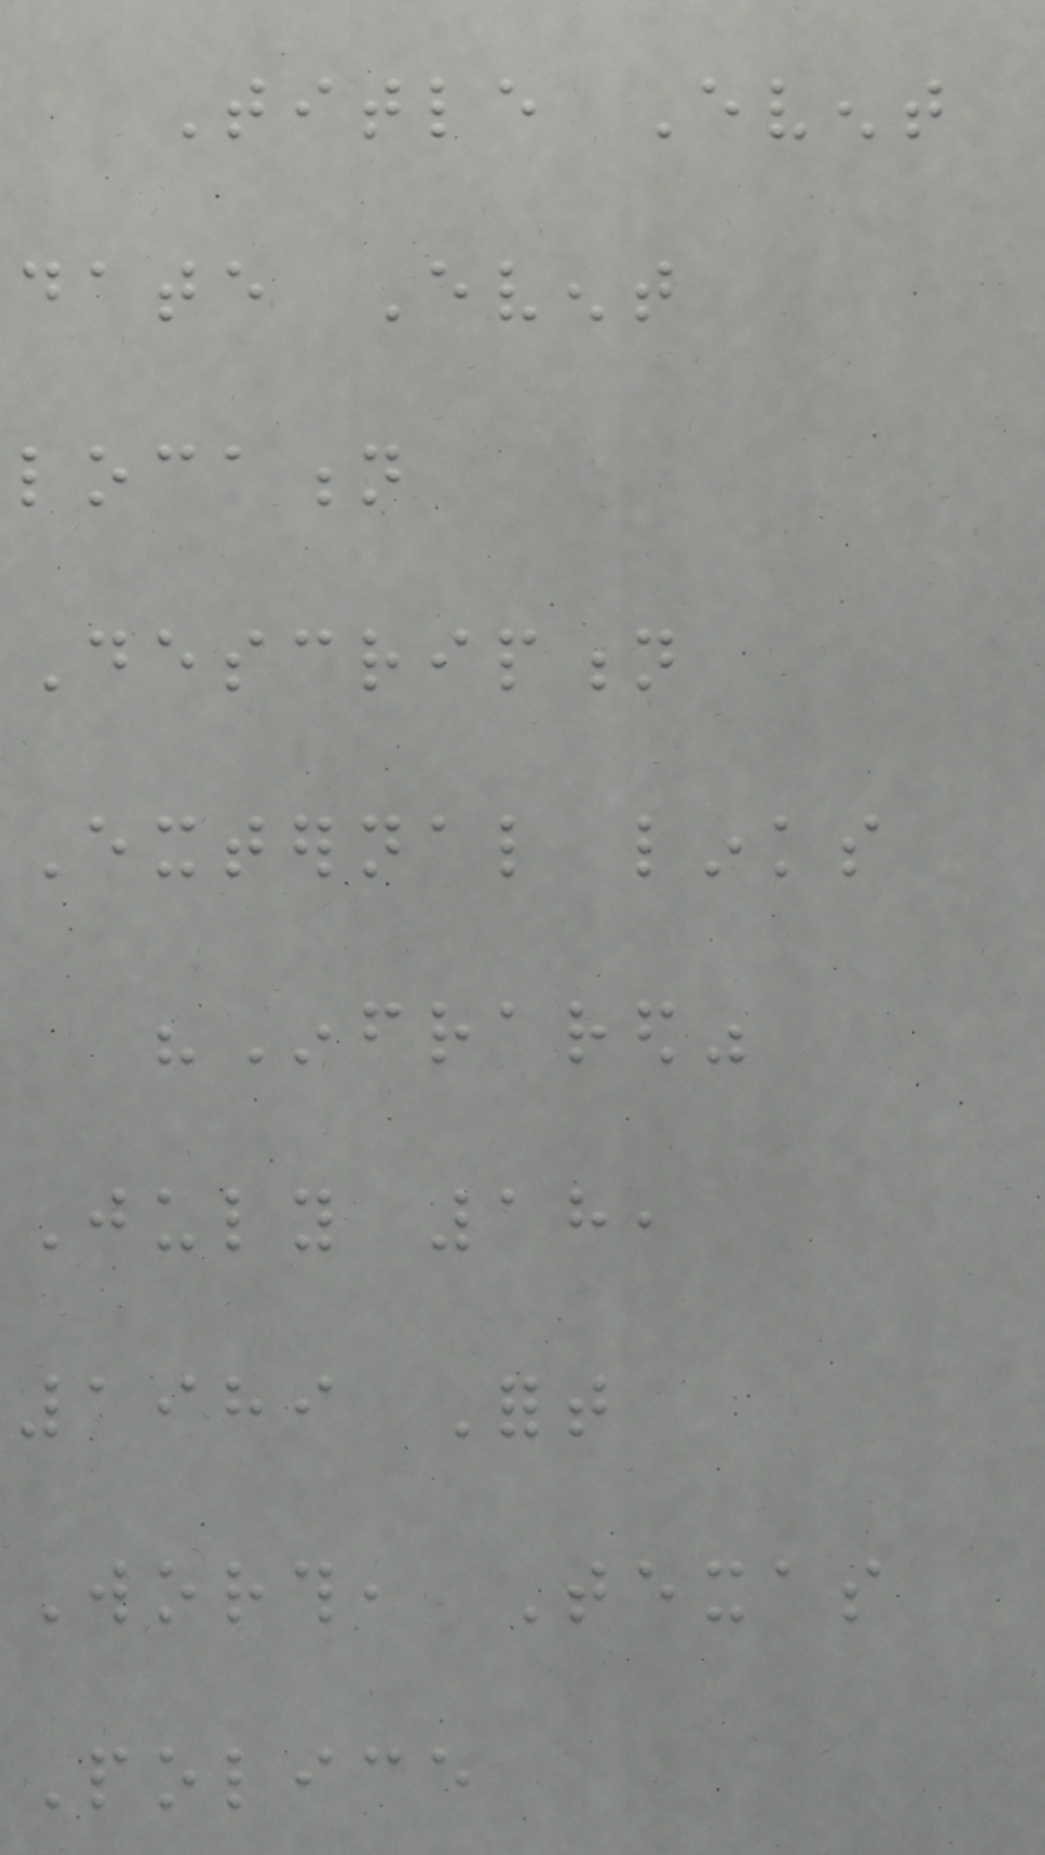Title Event
date Event
location
Description
External links
"Infrared"
July 18,
1989 Fort
Worth, Texas
Police
